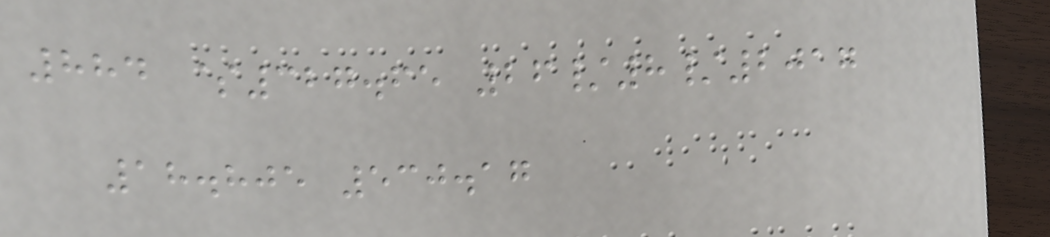884 $327.65 26/8/2017
18.805 530.17
